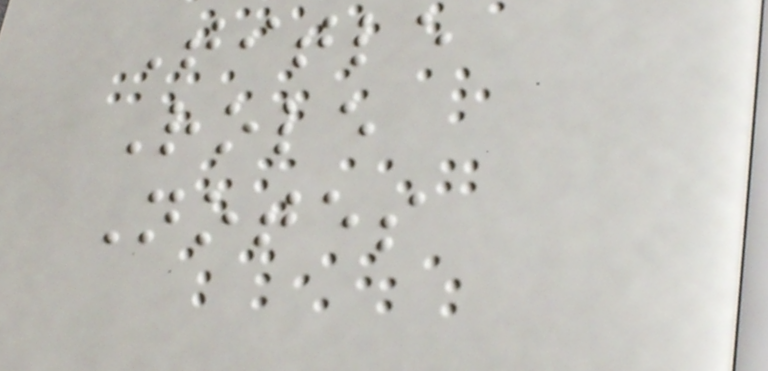Title
Role
Notes
